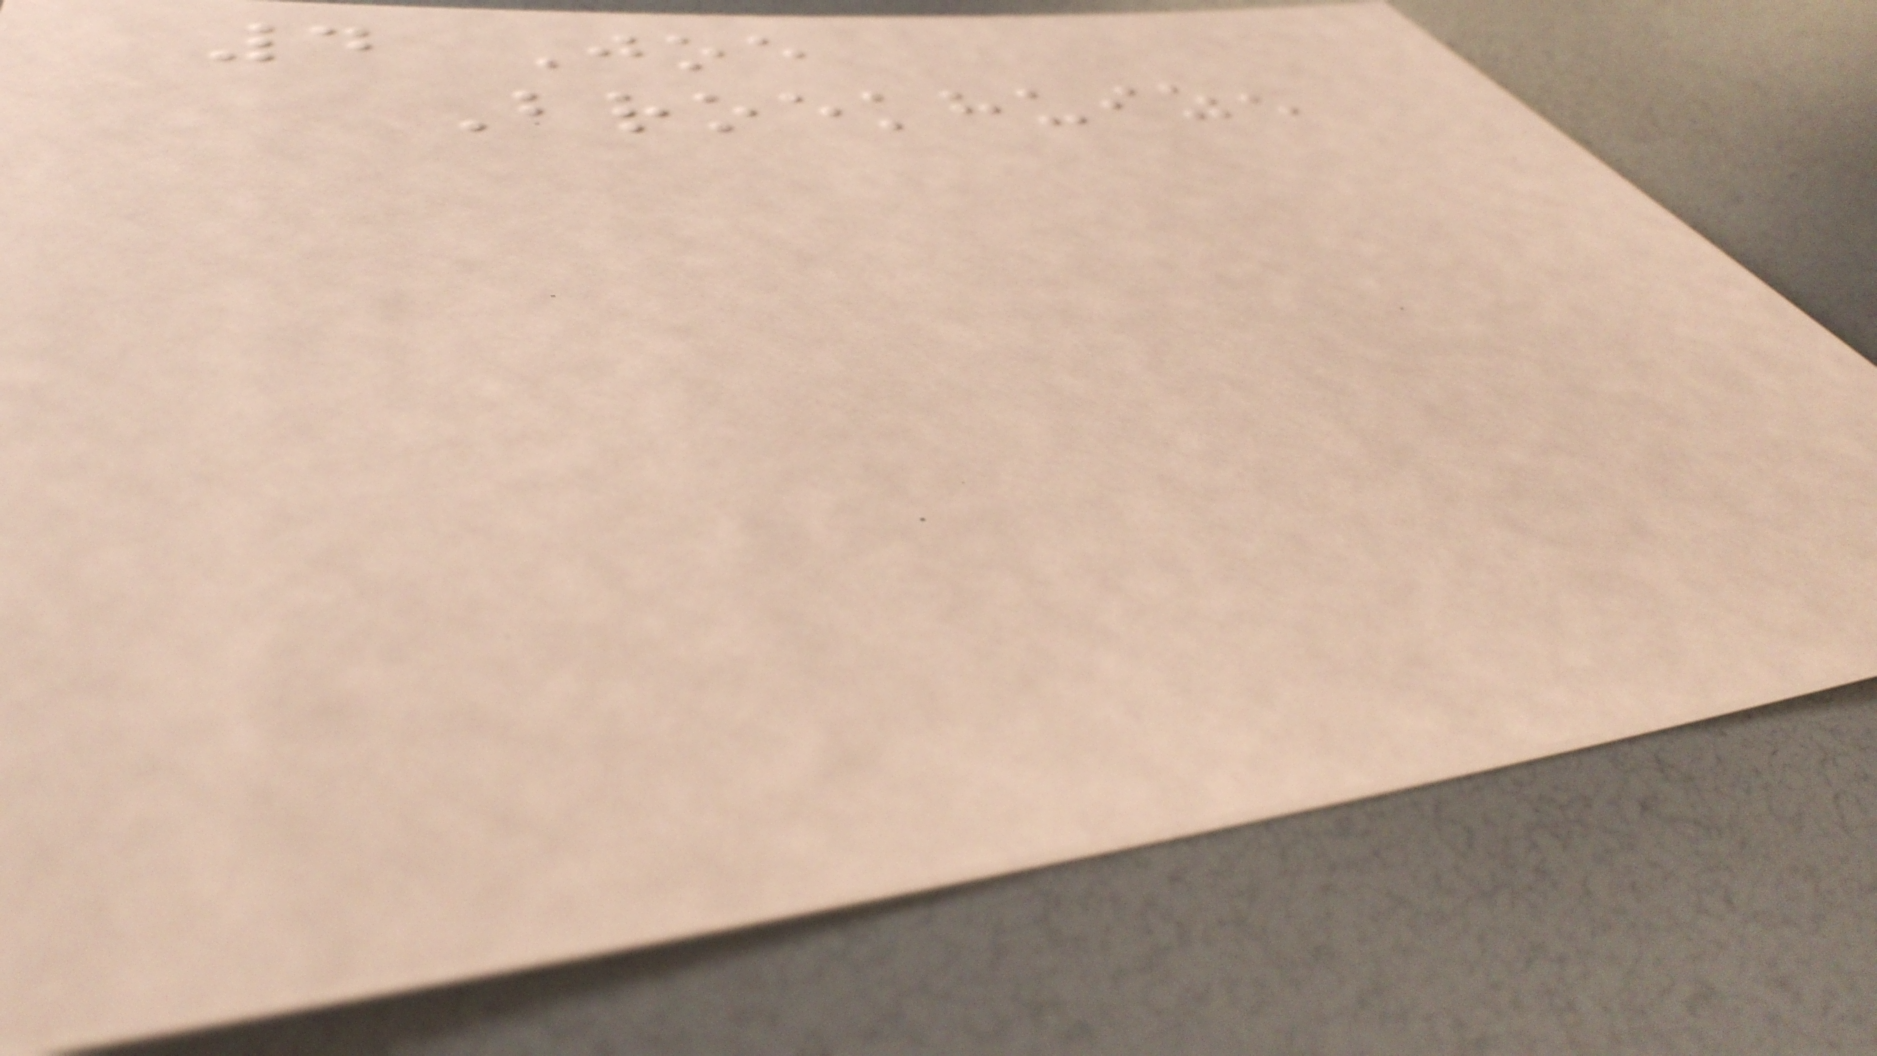4 Joe
Broekhuizen
